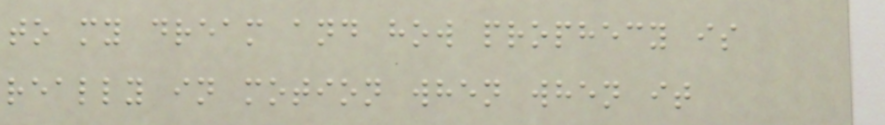to my dream and how prophecy is
really in motion when when it
